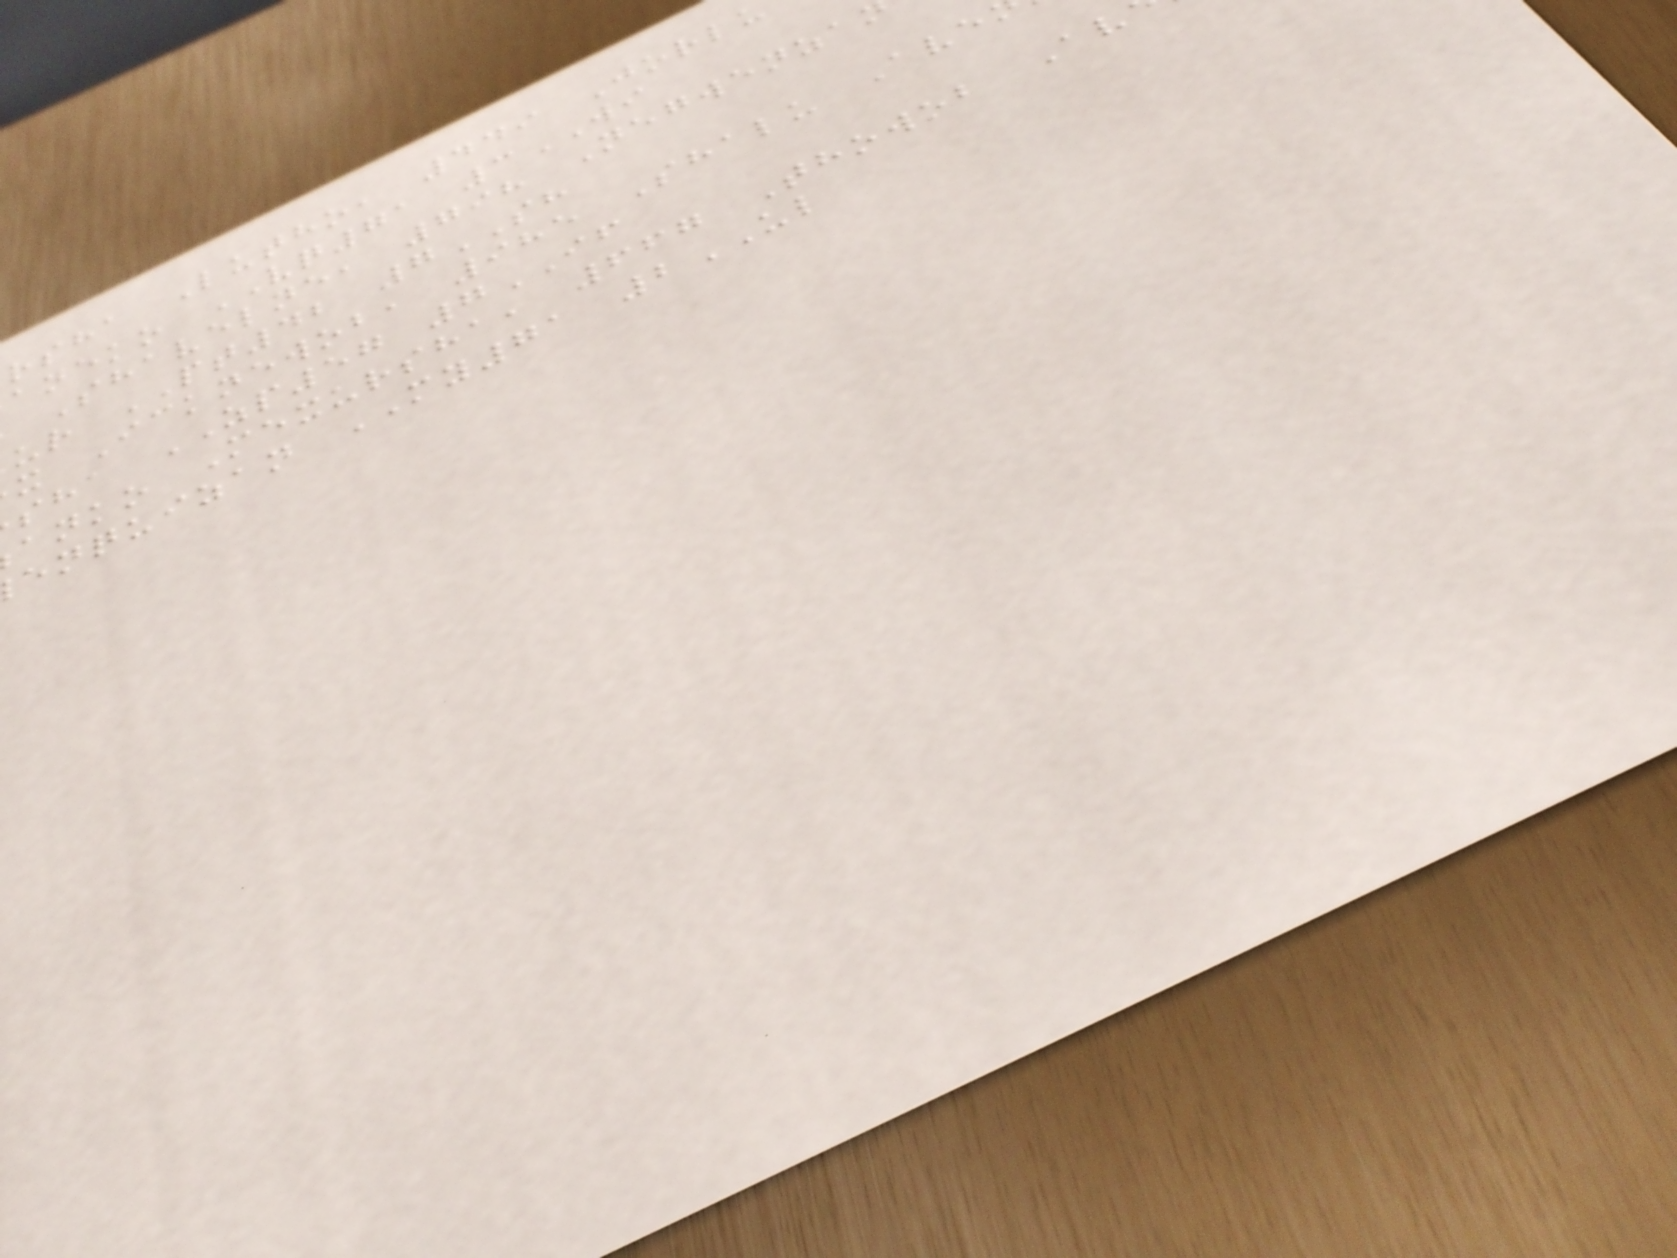rsha Lutho, 449 Jorlu
aneko VQ71 3WI
Shavelne, 798 Negwenza
ur PT42 7SH
x Icknewob, 985 Shalu Ave
sha ZP57 7IF
anko Mexursha, 667 Thowob Av
enquizan MY71 2UL
